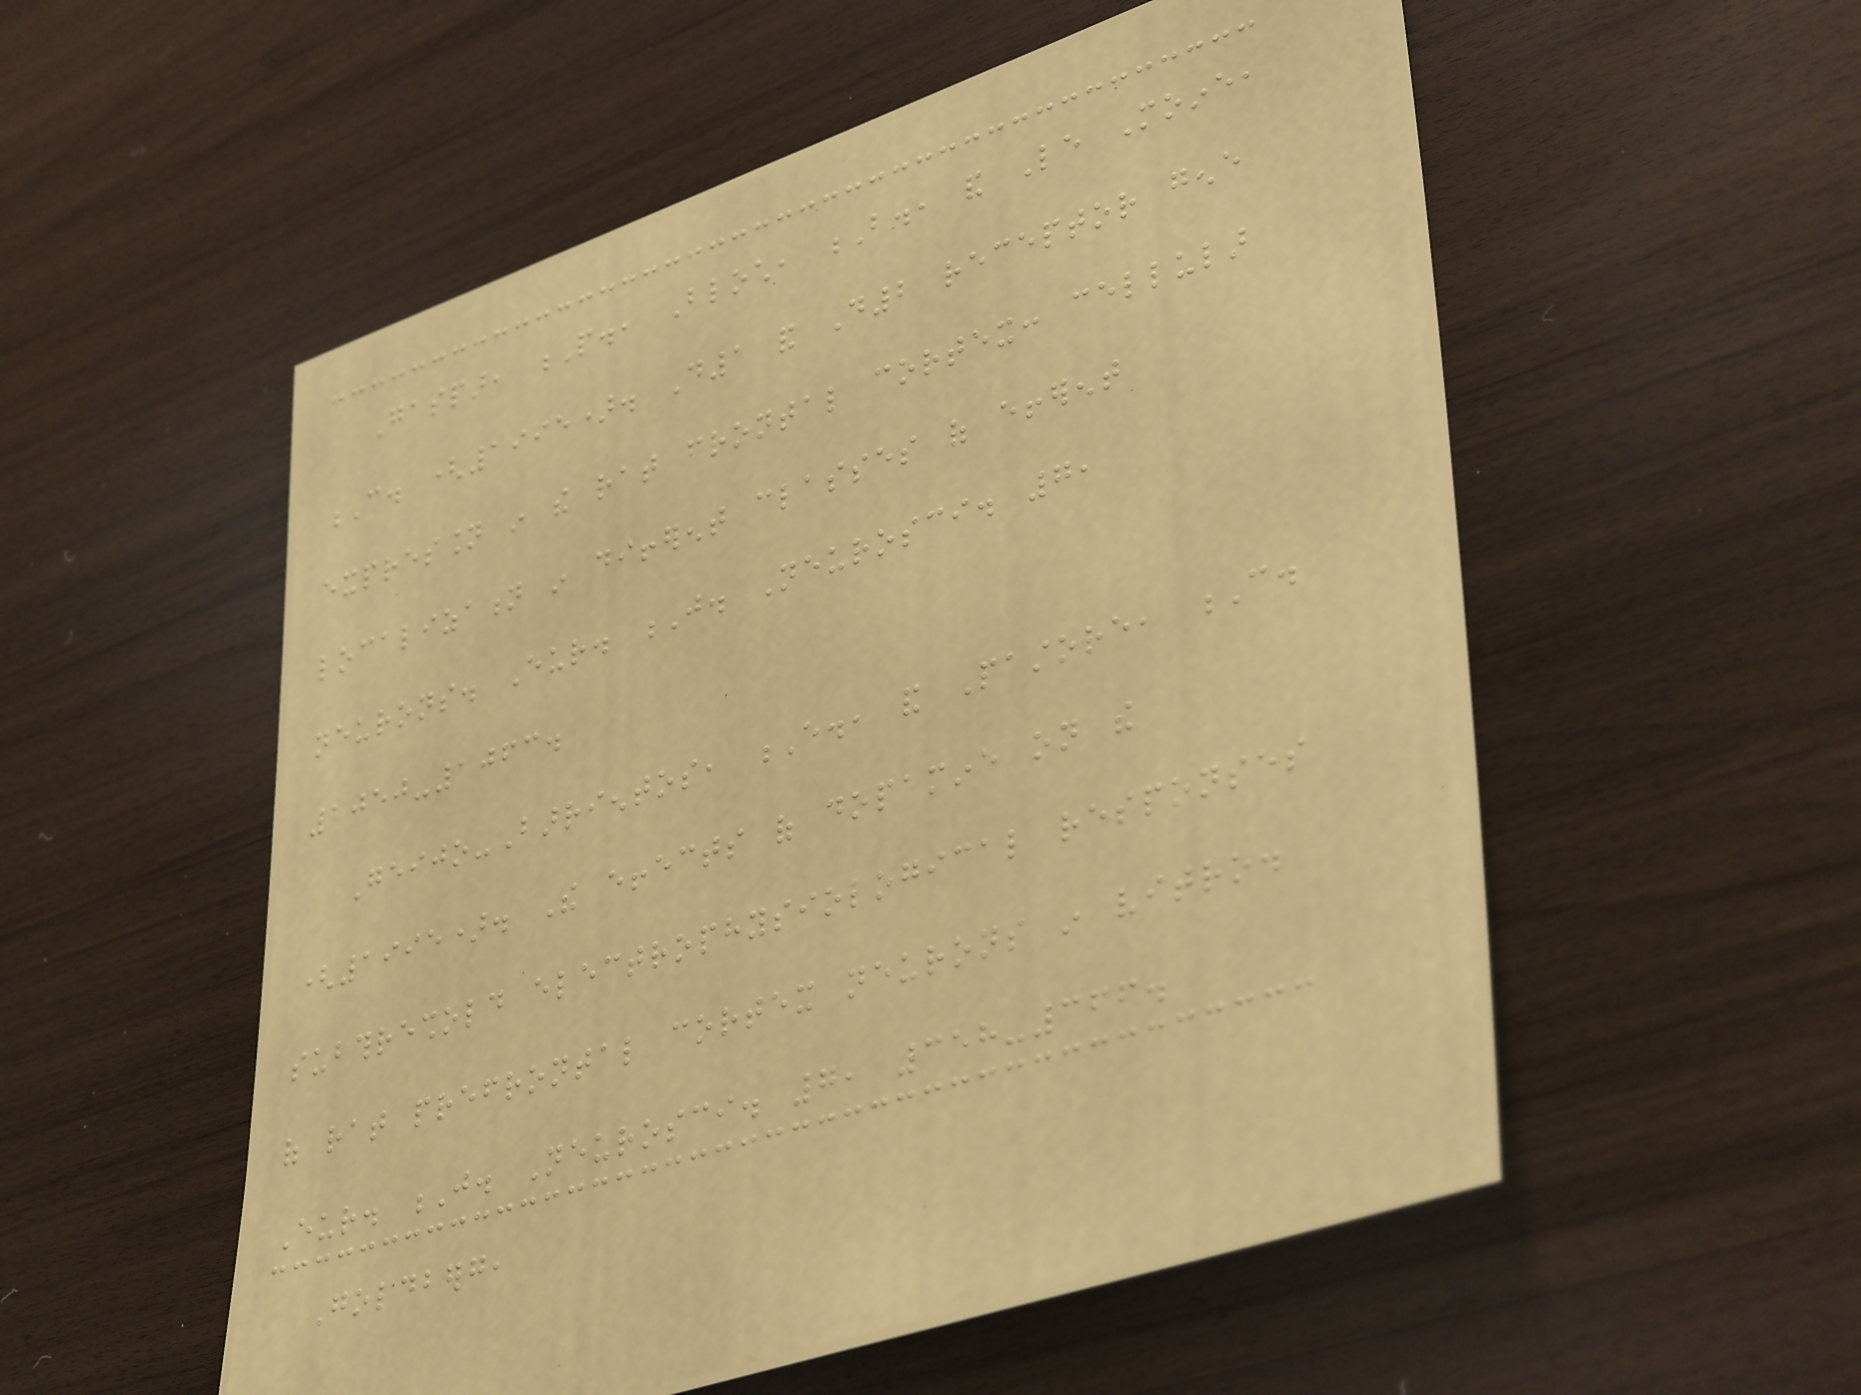Gaspar, P., Bloch, B., and Le Moine,
C. (1995). D1 and D2 receptor gene
expression in the rat frontal cortex: cellular
localization in different classes of efferent
neurons. Eur. J. Neurosci. 7,
1050-1063.
Geijo-Barrientos, E., and Pastore, C.
(1995). The effects of dopamine on the
subthreshold electrophysiological responses
of rat prefrontal cortex neurons in vitro.
Eur. J. Neurosci. 7, 358-366.
Goldberg,
